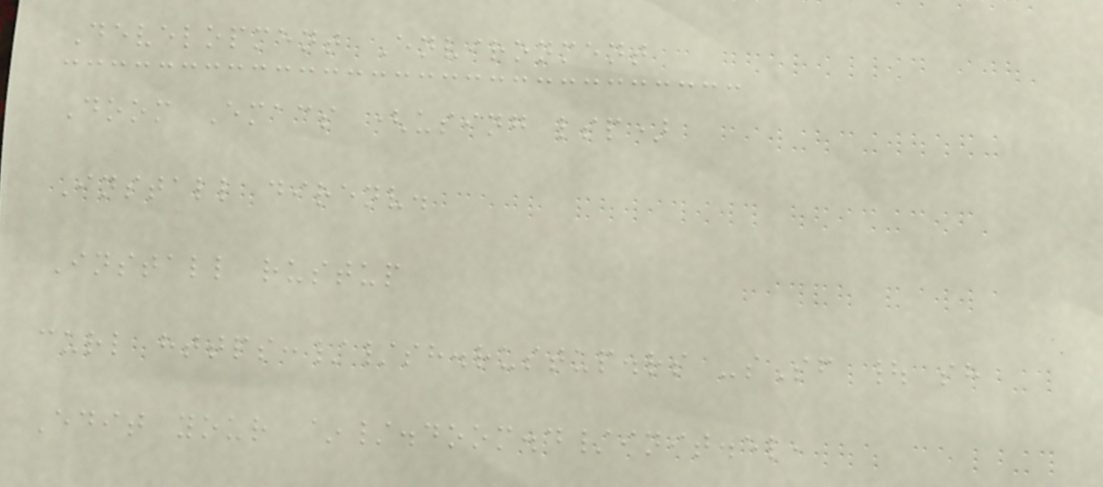Development Environment
Doom Emacs (using lsp)
Install direnv.
Install rustup
curl https://sh.rustup.rs -sSf | sh
Edit your ~/.doom.d/init.el,
